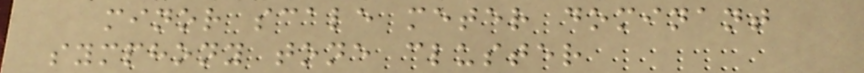minor scale meter dominant
symphony tone cluster
